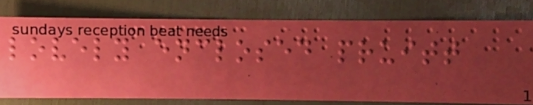lovely enclosed pruitt
